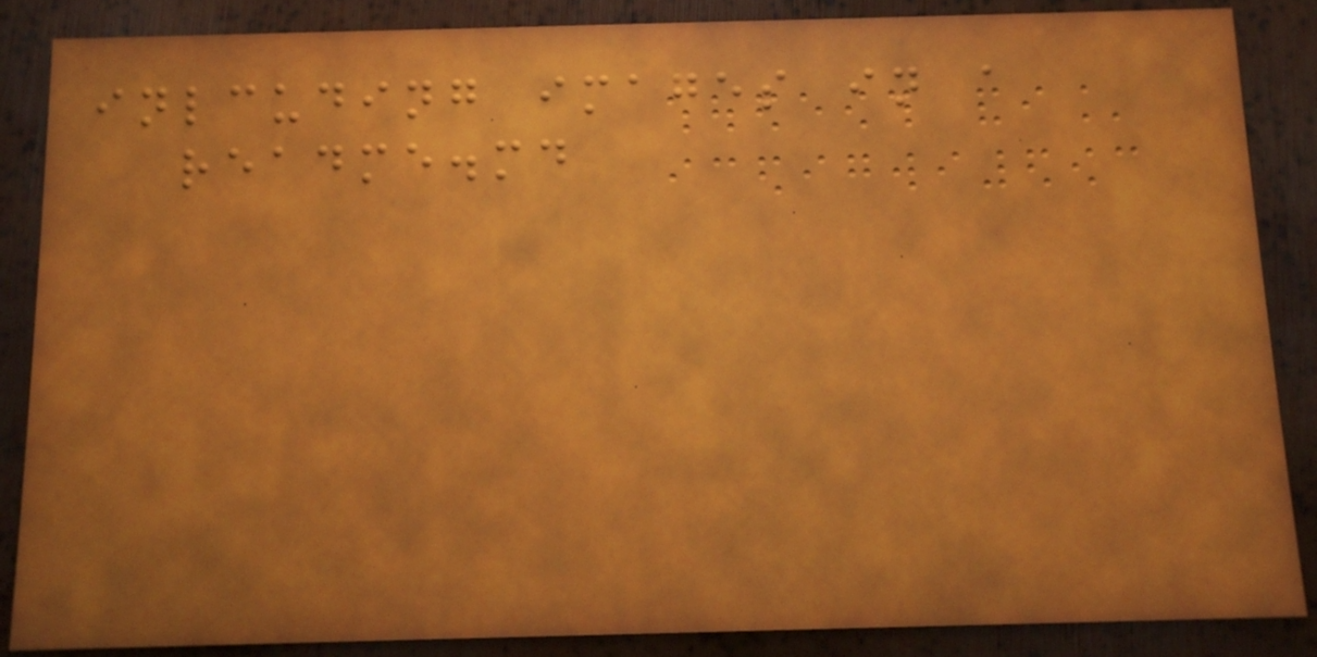inlcuding images in a
readme.md
